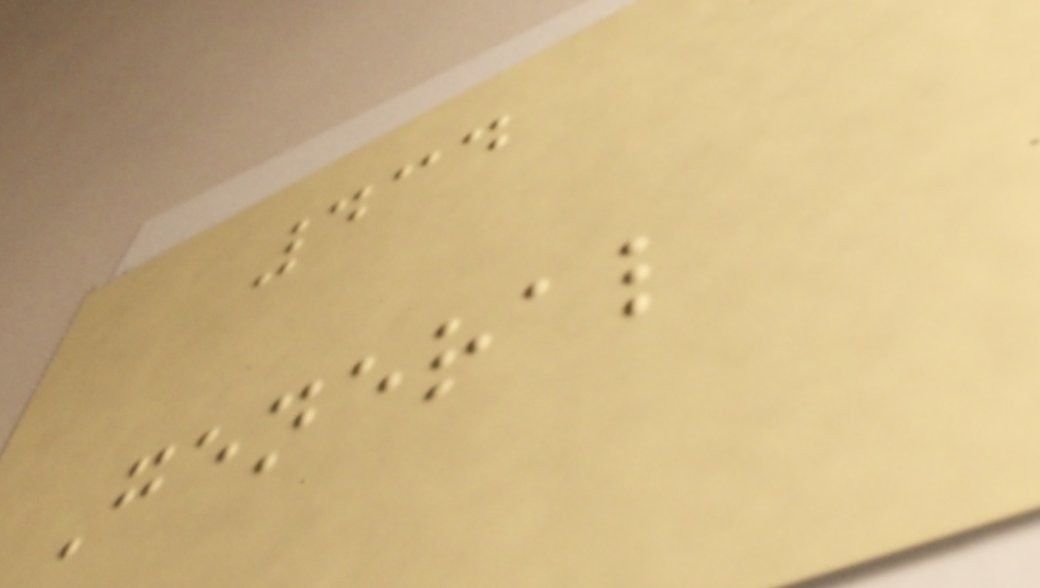434
General
